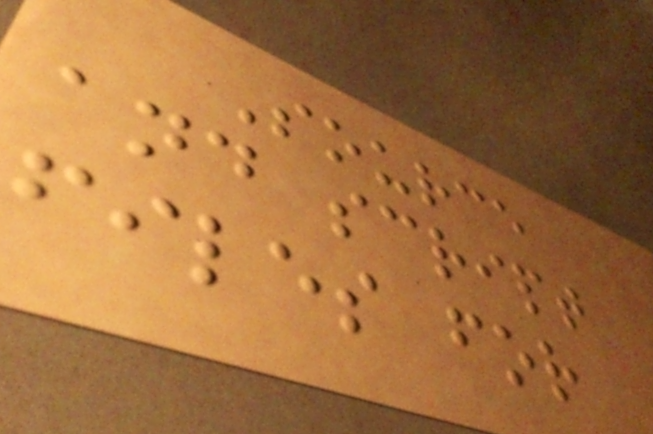Source
and script
files for
